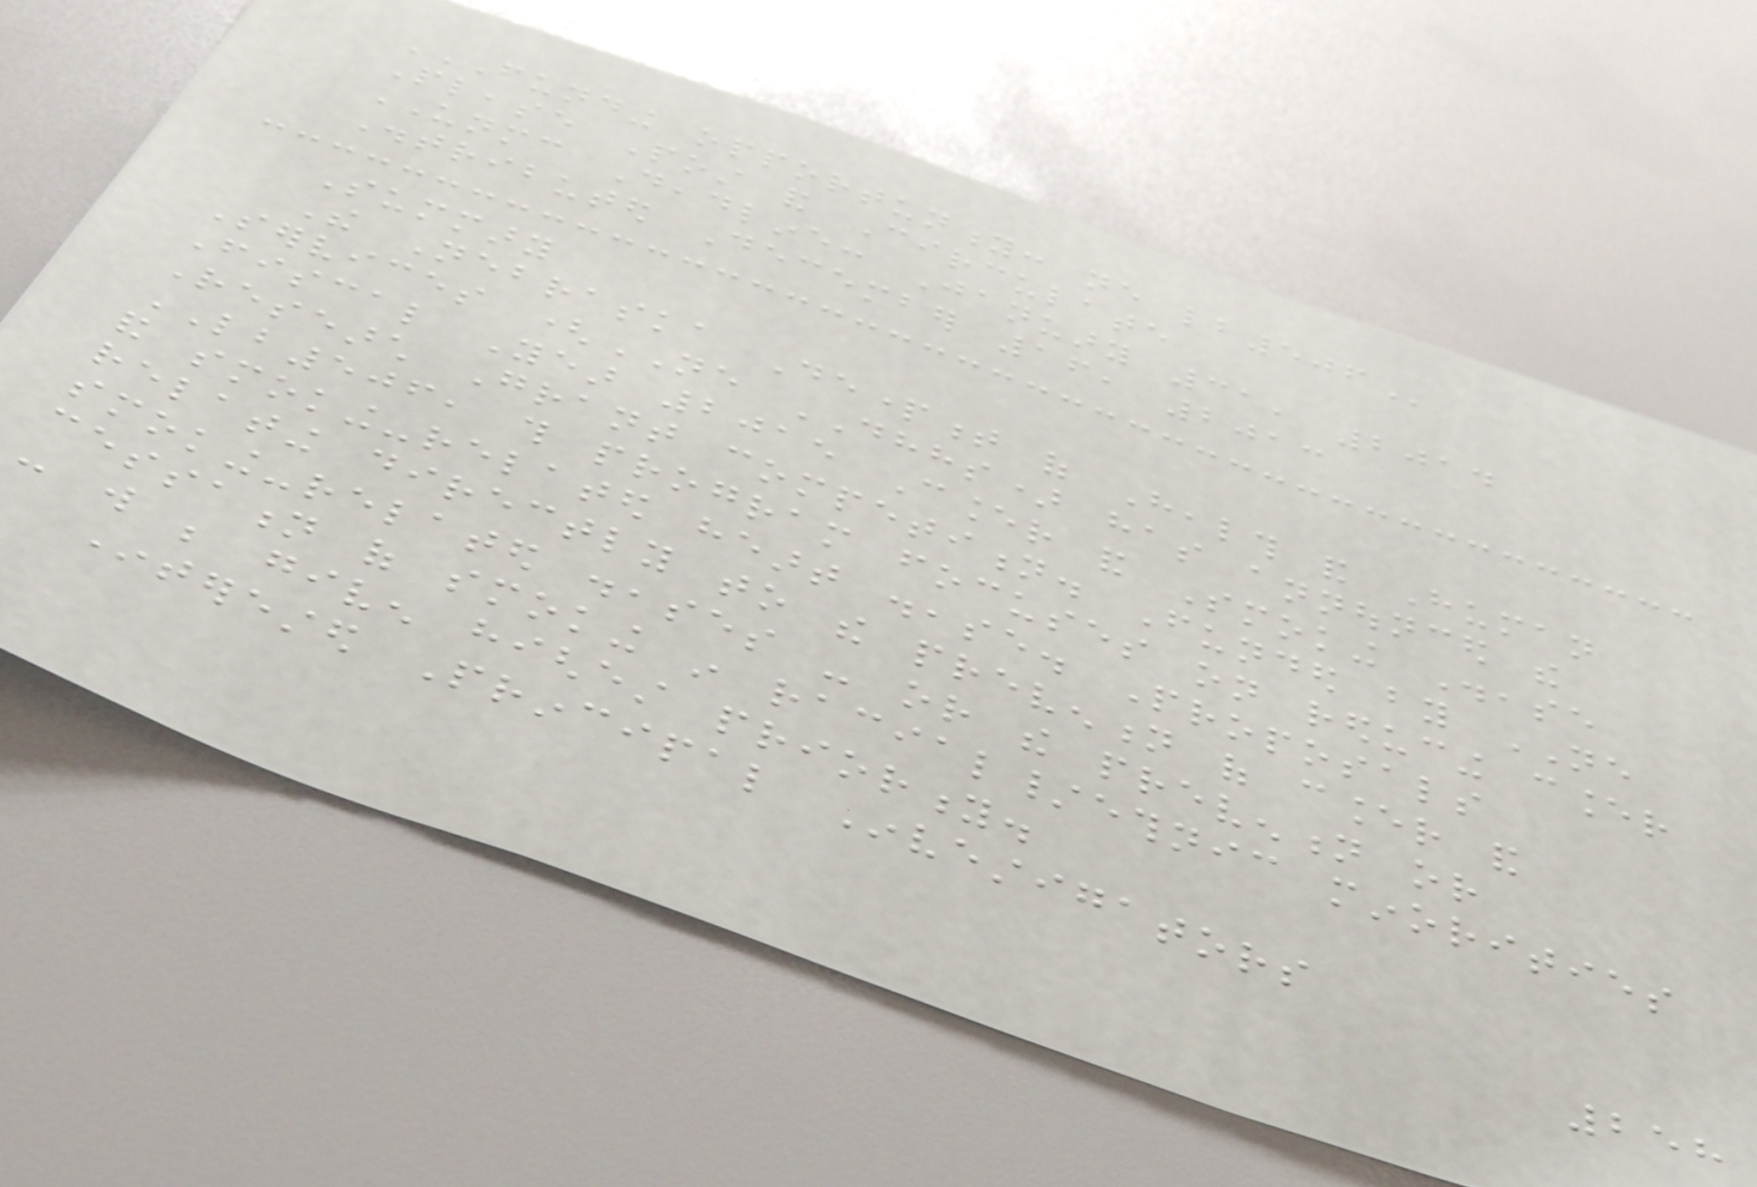FUNDING OPPORTUNITY: NE LB506
Please Post and Circulate
UNMC Deadline: January 31, 2014
Distributed December 16, 2013
Summary
The Nebraska Department of Health and Human
Services (NE DHHS) has announced the
Fiscal Year 2015 Cancer and Smoking Disease
Research Grant competition. Funded by NE
LB506, this program focuses on reducing cancer
and smoking-related heart disease. Proposals
relating directly to the prevention of cancer and
smoking-related diseases - or the prevention or
cessation of smoking in racial/ethnic minorities
- will be given highest priority.
Interested Principal Investigators
258
